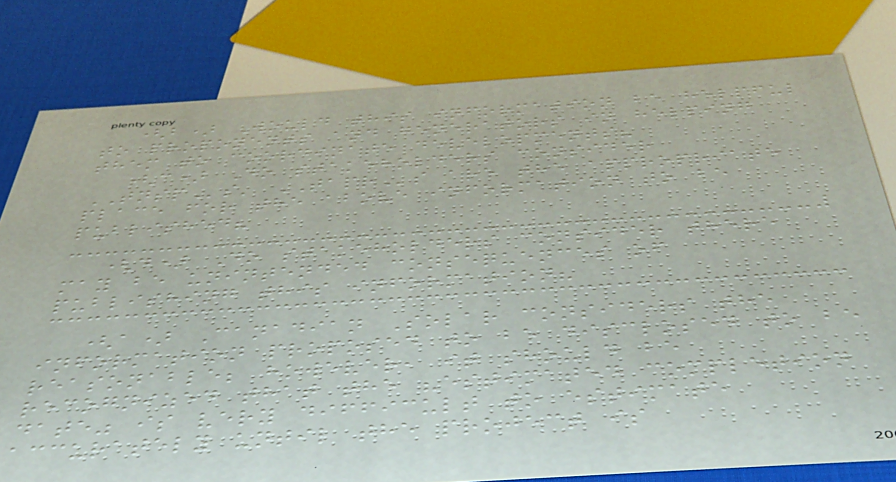(b) Would this information be helpful
to proponents and generators in helping
them to coordinate developments?
(c) Do stakeholders consider
TNSPs' TAPRs are the appropriate
place for the above information to be
published?
(d) Do stakeholders consider there
may be unintended consequences of
publishing this information?
(a) Canadian Solar considers the
information proposed to be disclosed to be
reasonable; however, it should be
recognized that the "estimated completion
date" is very difficult to estimate
accurately until the project is
